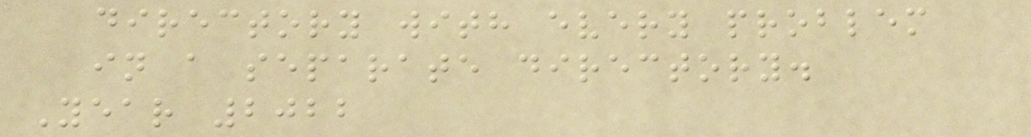directory with every problem
in a separate directory.
Year 2022
